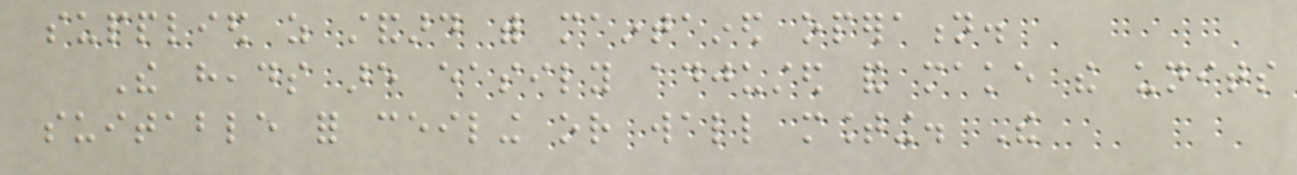supplied as standard with maintained operation.
The heads are easily adjusted and make the units
suitable for ceiling or wall mounting. The
